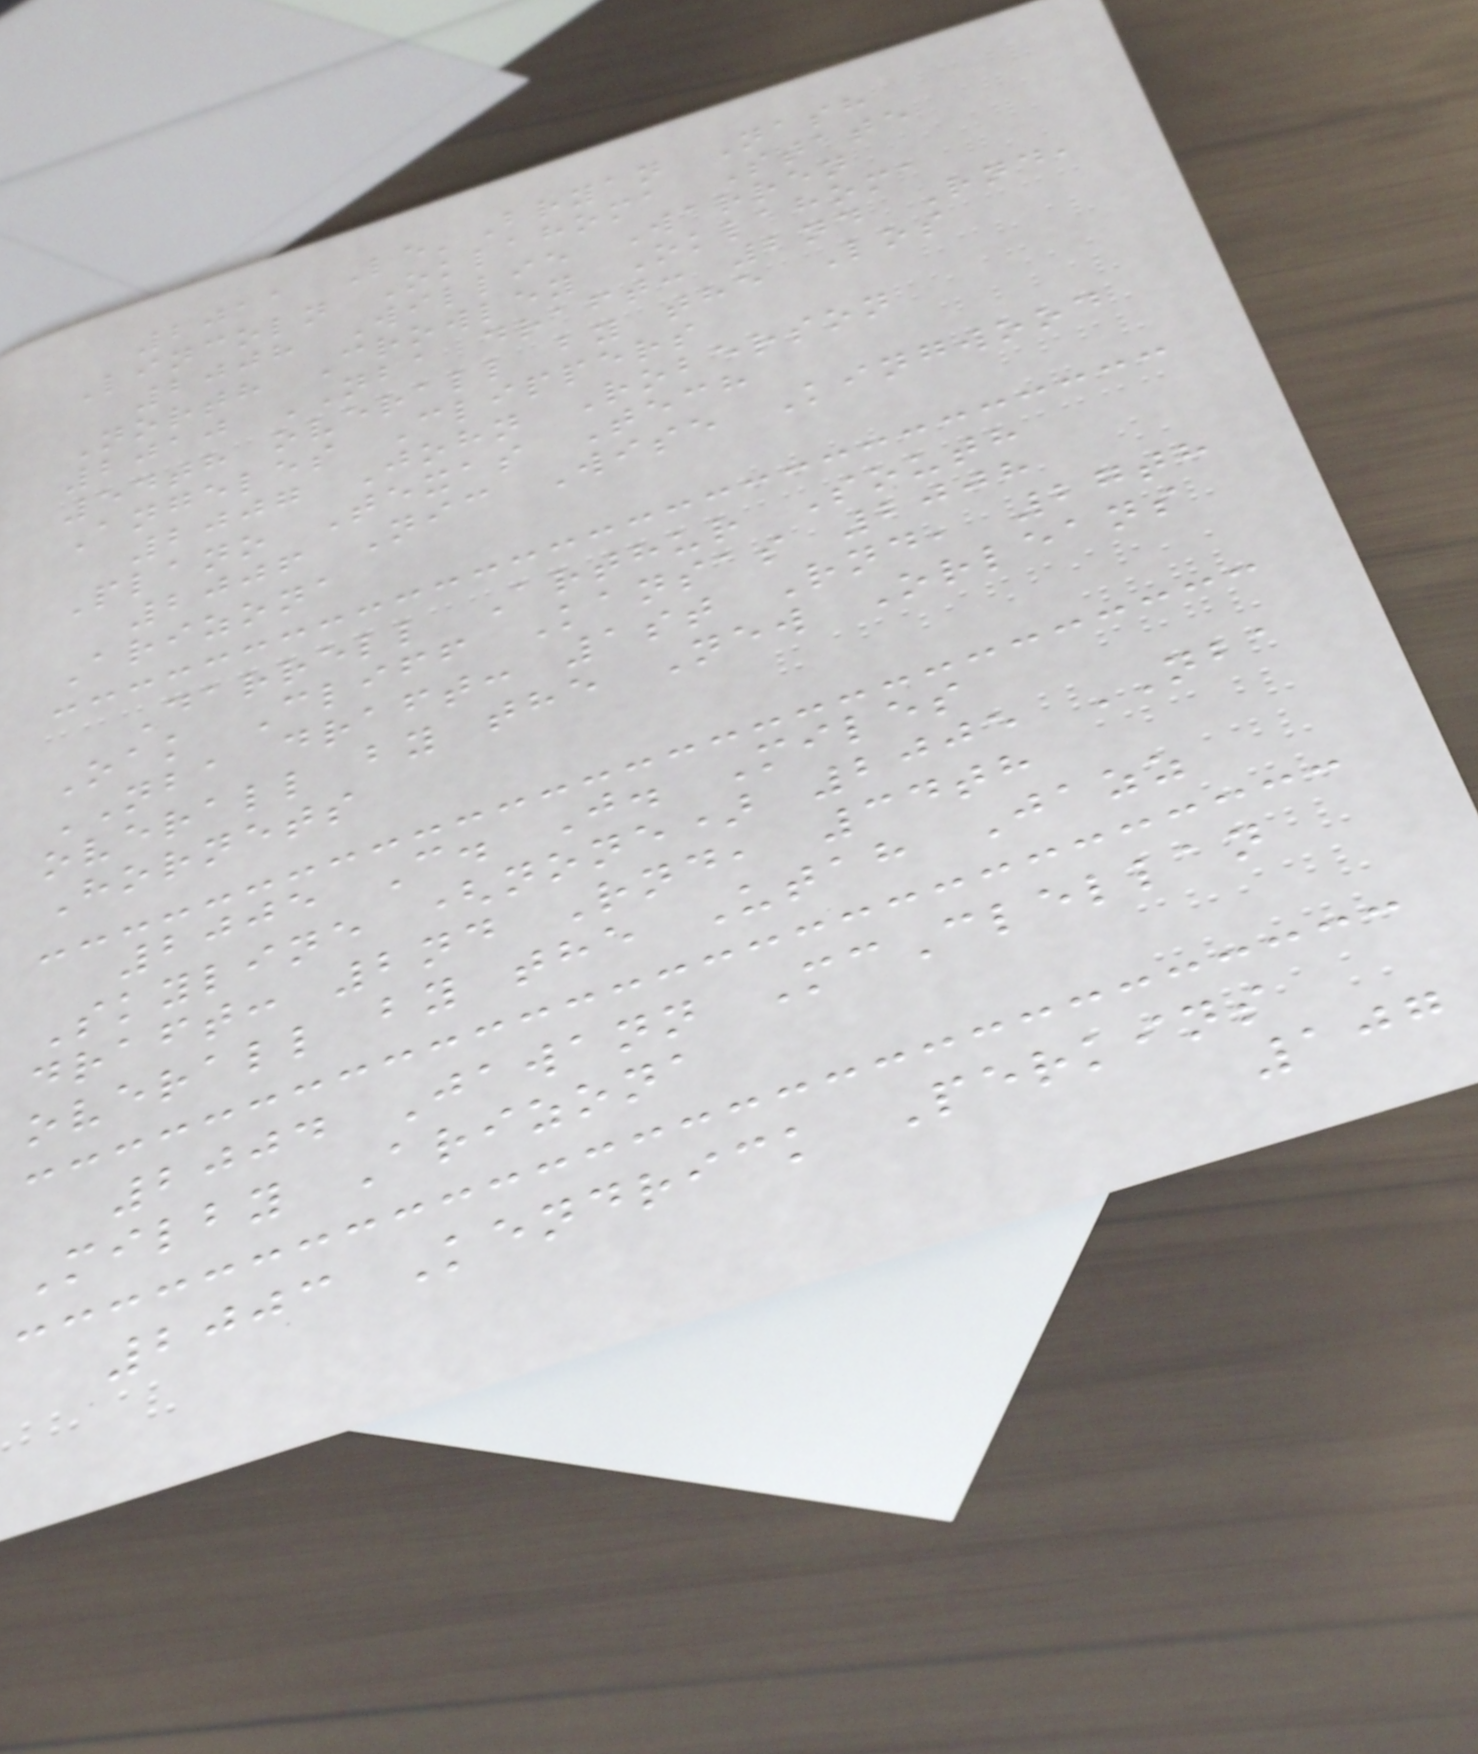2011 Le'Bryan Nash
Lincoln Oklahoma State
2008 Willie Warren
North Crowley Oklahoma
2010 NBA draft: 2nd Rnd,
54th overall by the Los
Angeles Clippers
2007 John Roberson
Plano Texas Tech
2006 Nic Wise Kingwood
Arizona
Darrell Arthur South
Oak Cliff Kansas 2008
NBA draft: 1st Rnd, 27th
overall by the New Orleans
Hornets
2005 C. J. Miles
Skyline (none) 2005 NBA
draft: 2nd Rnd, 34th
overall by the Utah Jazz
2004 Jawann McClellan
Milby Arizona
2003 Kendrick Perkins
107
